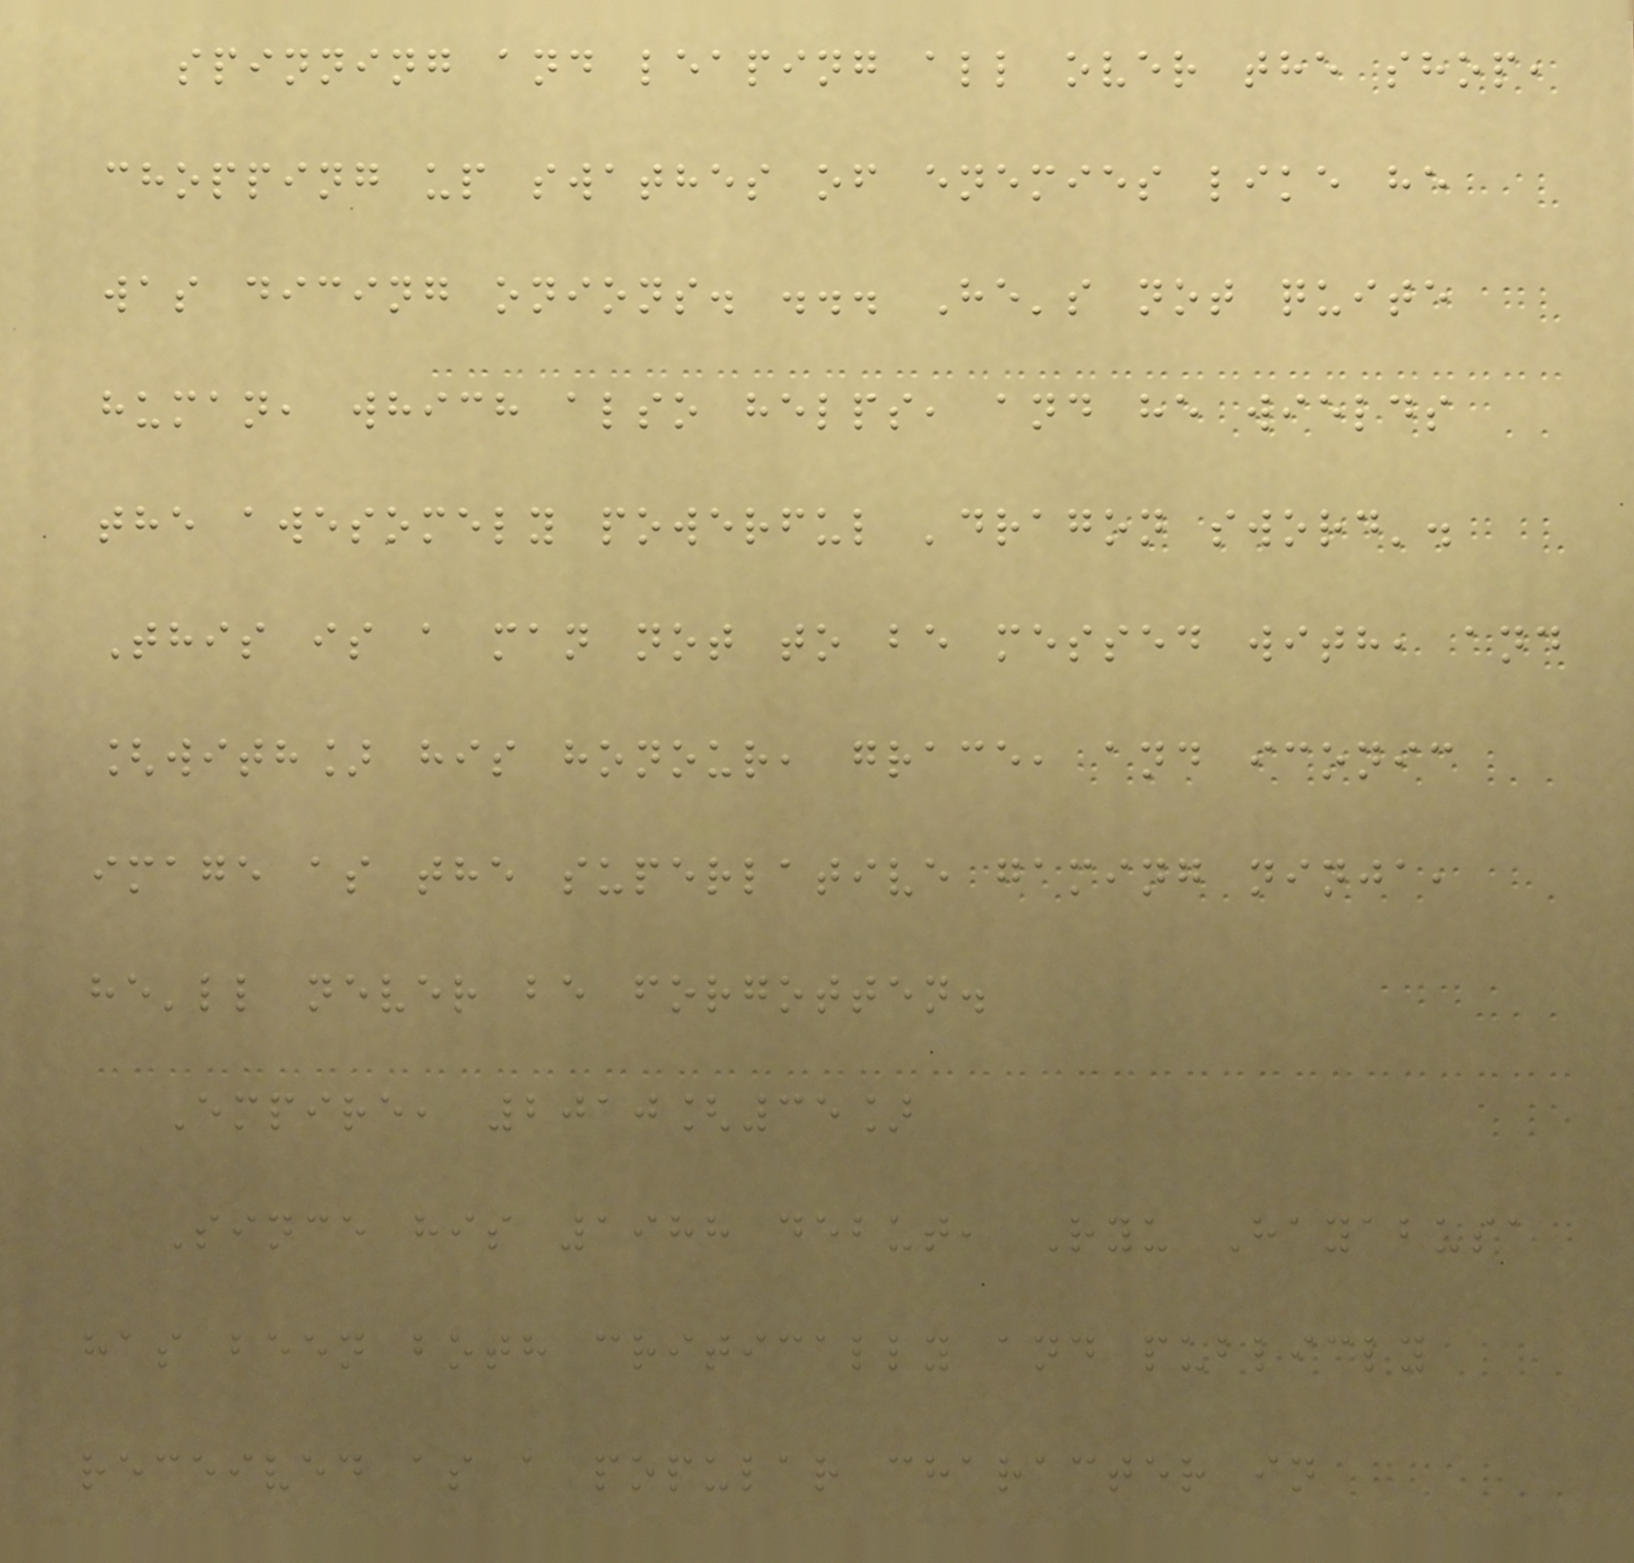spinning and leaping all over the shop,
chopping up swathes of enemies like he
was dicing onions. ... He's not quite
human, which also helps, and he wields
the awesomely powerful 'dragon sword'.
This is a man not to be messed with, and
[with] his honour, grace, and iconic
image as the superlative gaming ninja,
he'll never be forgotten.
Empire, 2010[35]
Since his 1988 debut, Ryu Hayabusa
has been both critically and publicly
received as a popular character in
